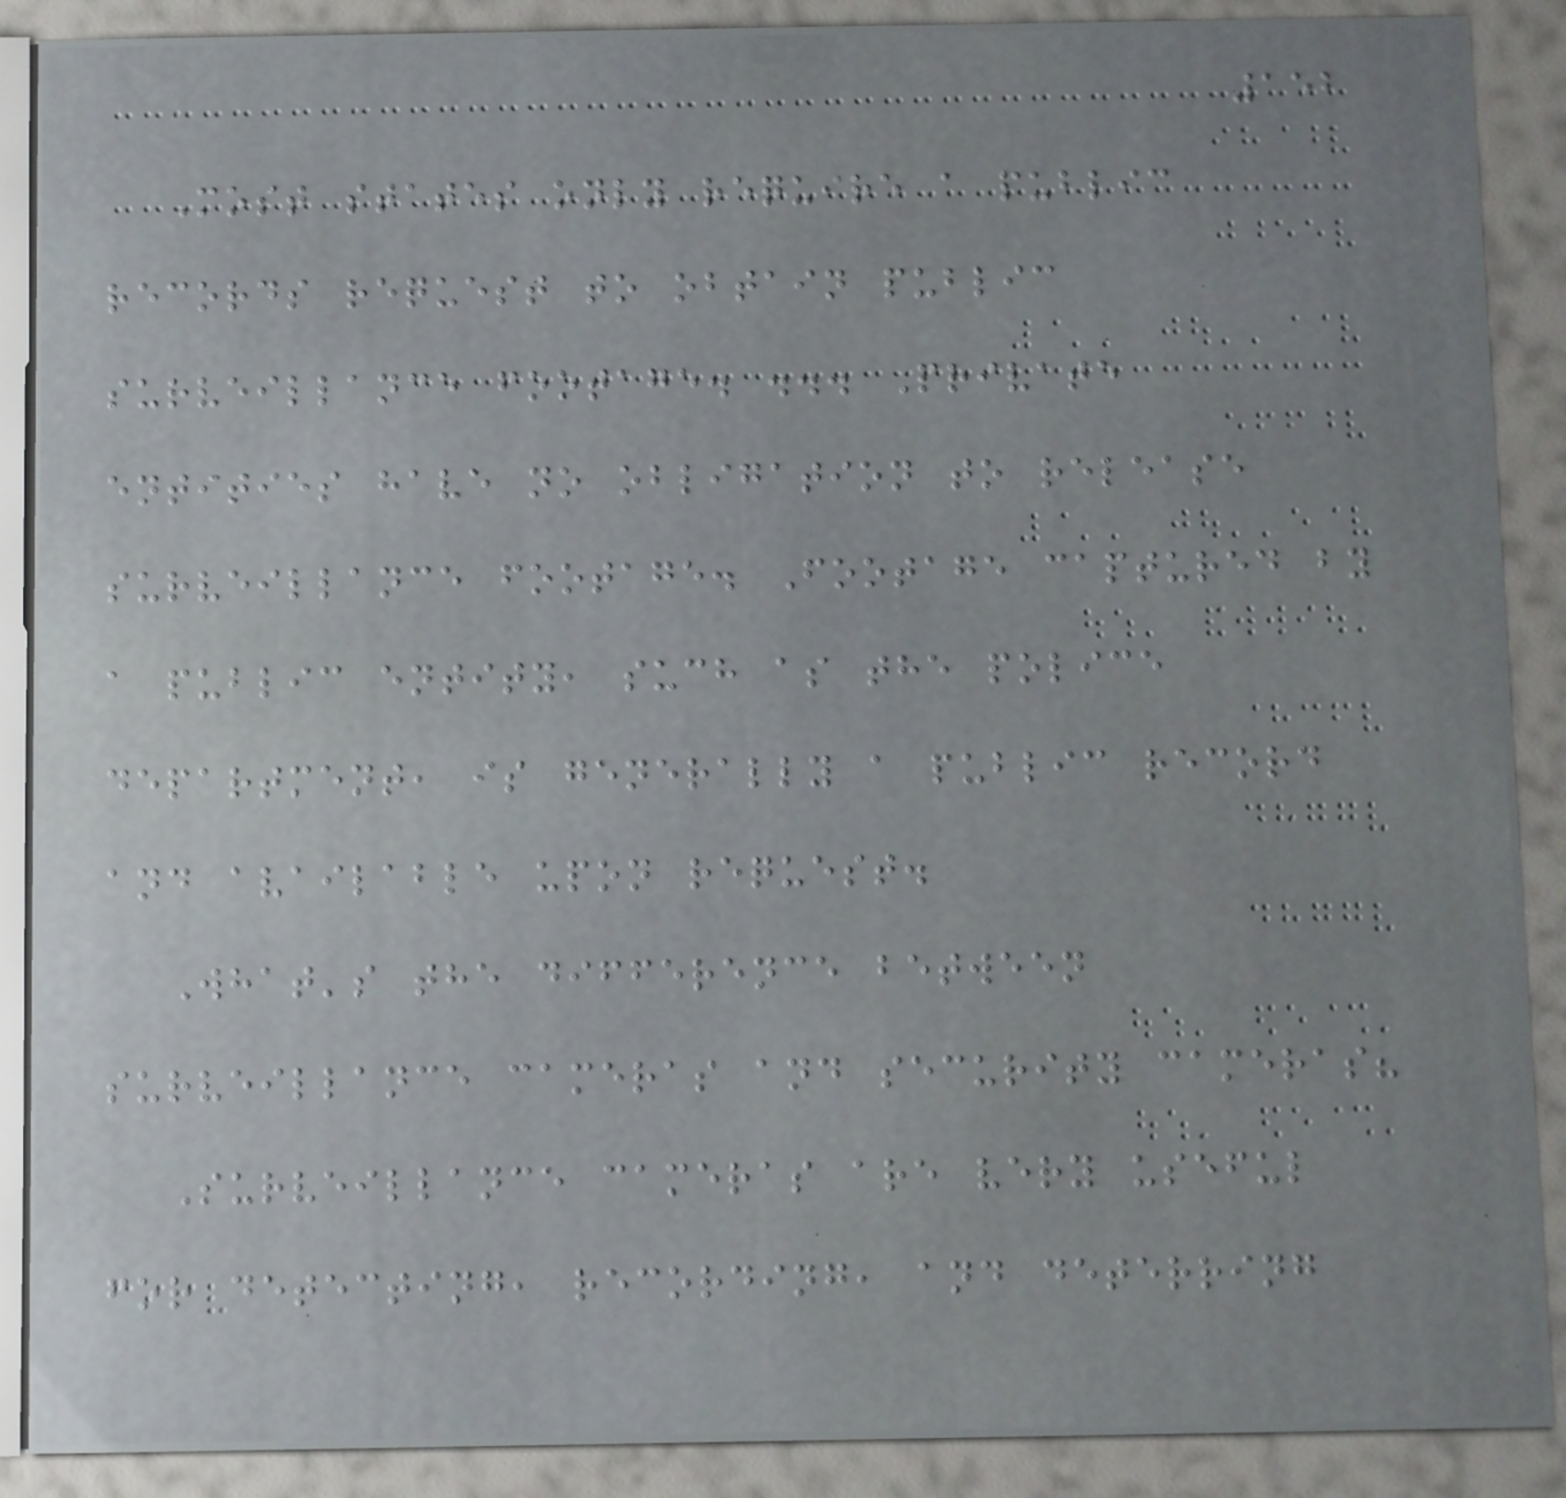152
Most states only require a public
records request to obtain public
surveillance footage. ... Private
entities have no obligation to release
surveillance footage. Footage captured by
a public entity, such as the police
department, is generally a public record
and available upon request.
What's the difference between
surveillance cameras and security cameras?
Surveillance cameras are very useful
for detecting, recording, and deterring
